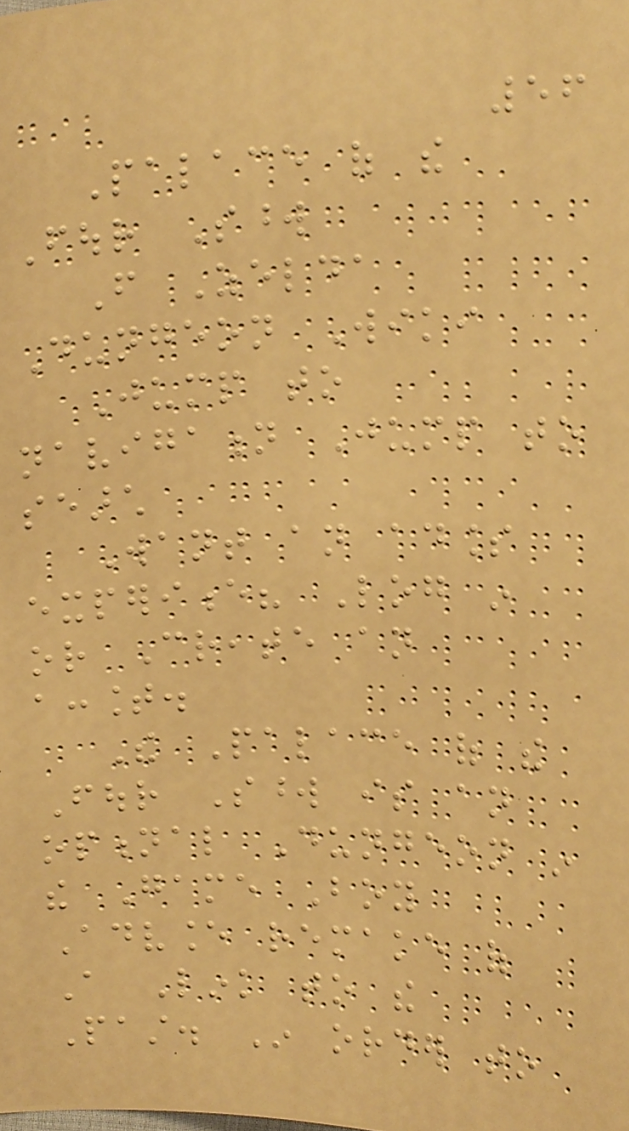56
Palace of the
Four Sword
From Zelda
Dungeon Wiki
Jump to
navigation Jump to
search
Want an adless
experience? Log in
or Create an
account.
The Palace of the
Four Sword is an
optional Dungeon in
the Game Boy
Advance remake of
A Link to the
Past. In order to
